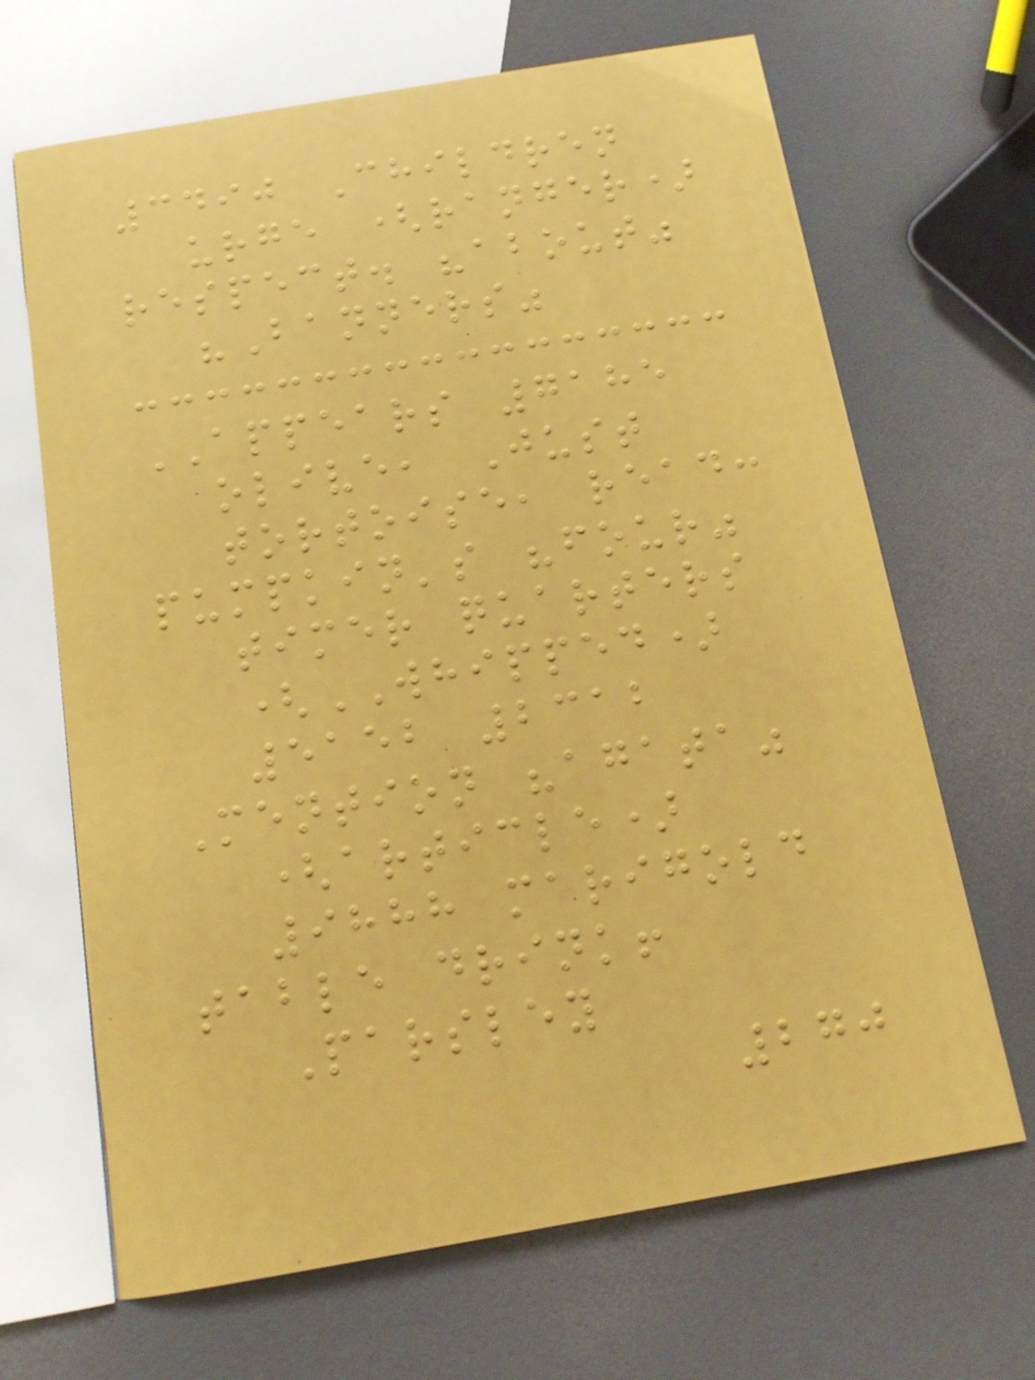3490 Children
urge (ranger)
respect. "about"
"Banners"
APPEARS 7185
olive, Just
tortoise, read:
pumpkin's "four"
timer quarters
(WHIPPED)
5152 2312
Mention "agata"
(article)
9888 marigold
table drink!
Parsley
270
